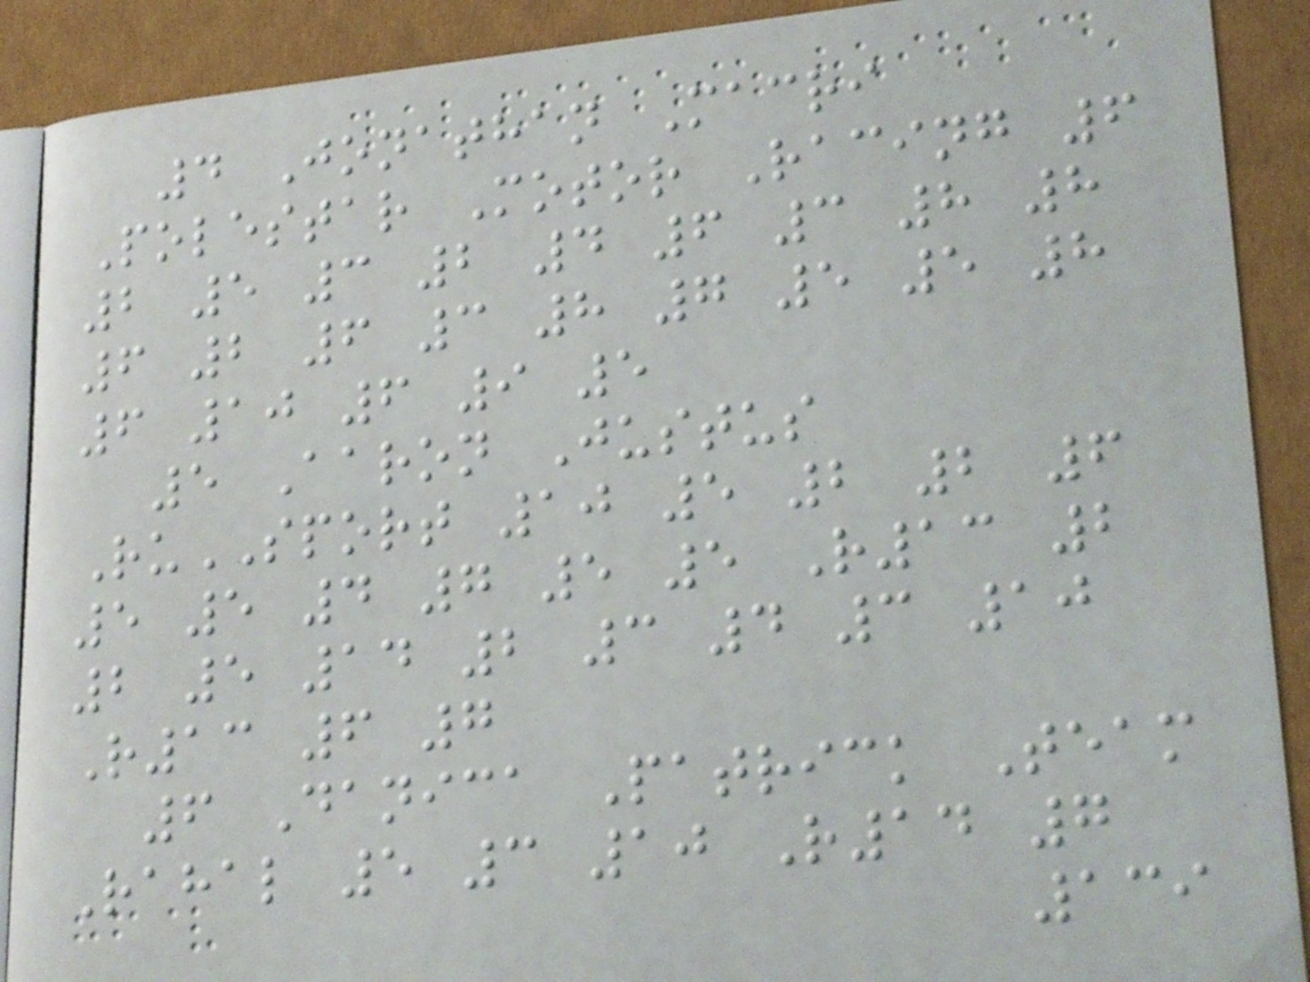4 Jonathan Macri
Polestar Motor Racing 6
2 5 3 2 4 6 3 8 8
6 2 6 3 8 7 5 5 8
6 10 6 9 5
5 Aaron Justus
RuSPORT 10 5 2 2 6
5 5 4 7 5 5 R13 2
2 5 14 2 3 4 3 10
R13 6 7
6 Danica Patrick Team
Rahal 5 3 10 R14 7
139
